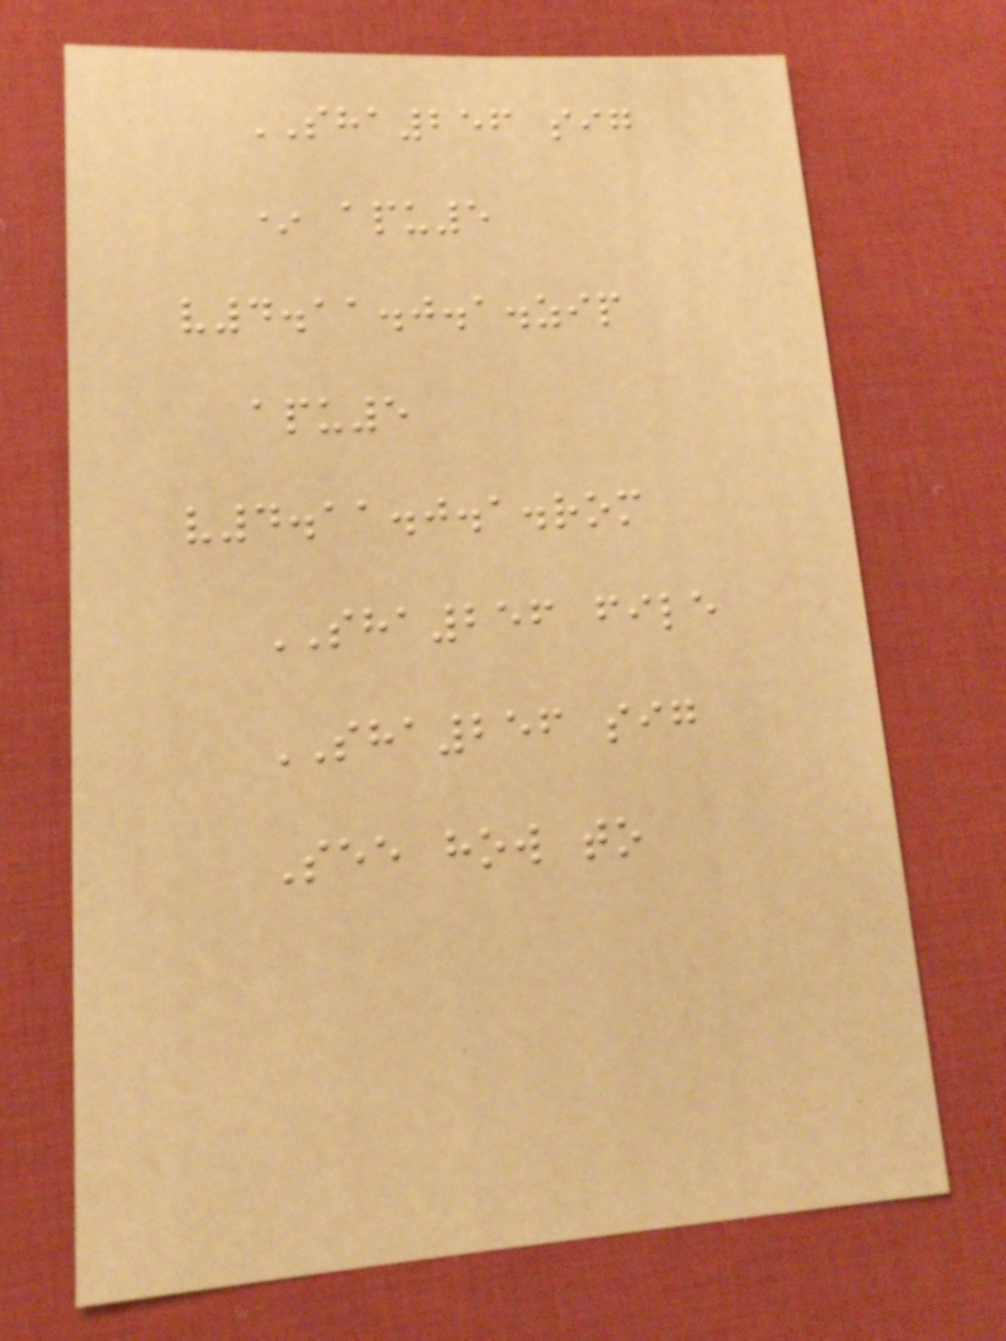SHA256 sig
* apu5
v4.11.0.1.zip
apu5
v4.11.0.1.rom
SHA256 file
SHA256 sig
See how to
